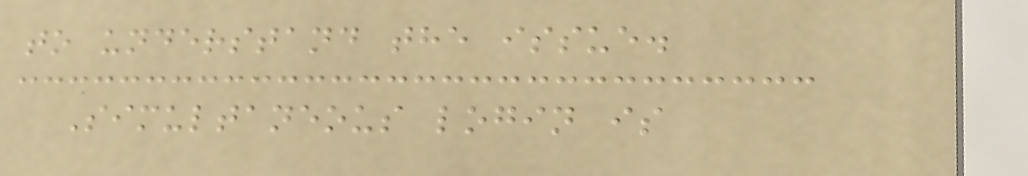to understand the issue.
Simultaneous login is
